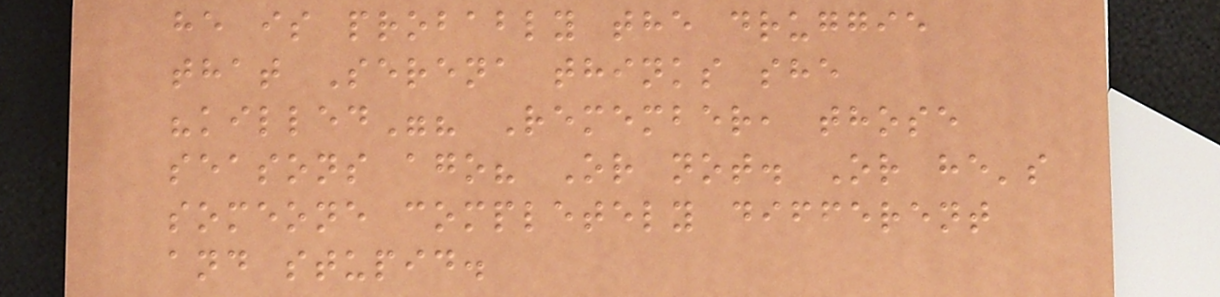he is probably the druggie
that Serena thinks she
"killed"? Remember, those
seasons ago? Or not. Or he's
someone completely different
and stupid.
